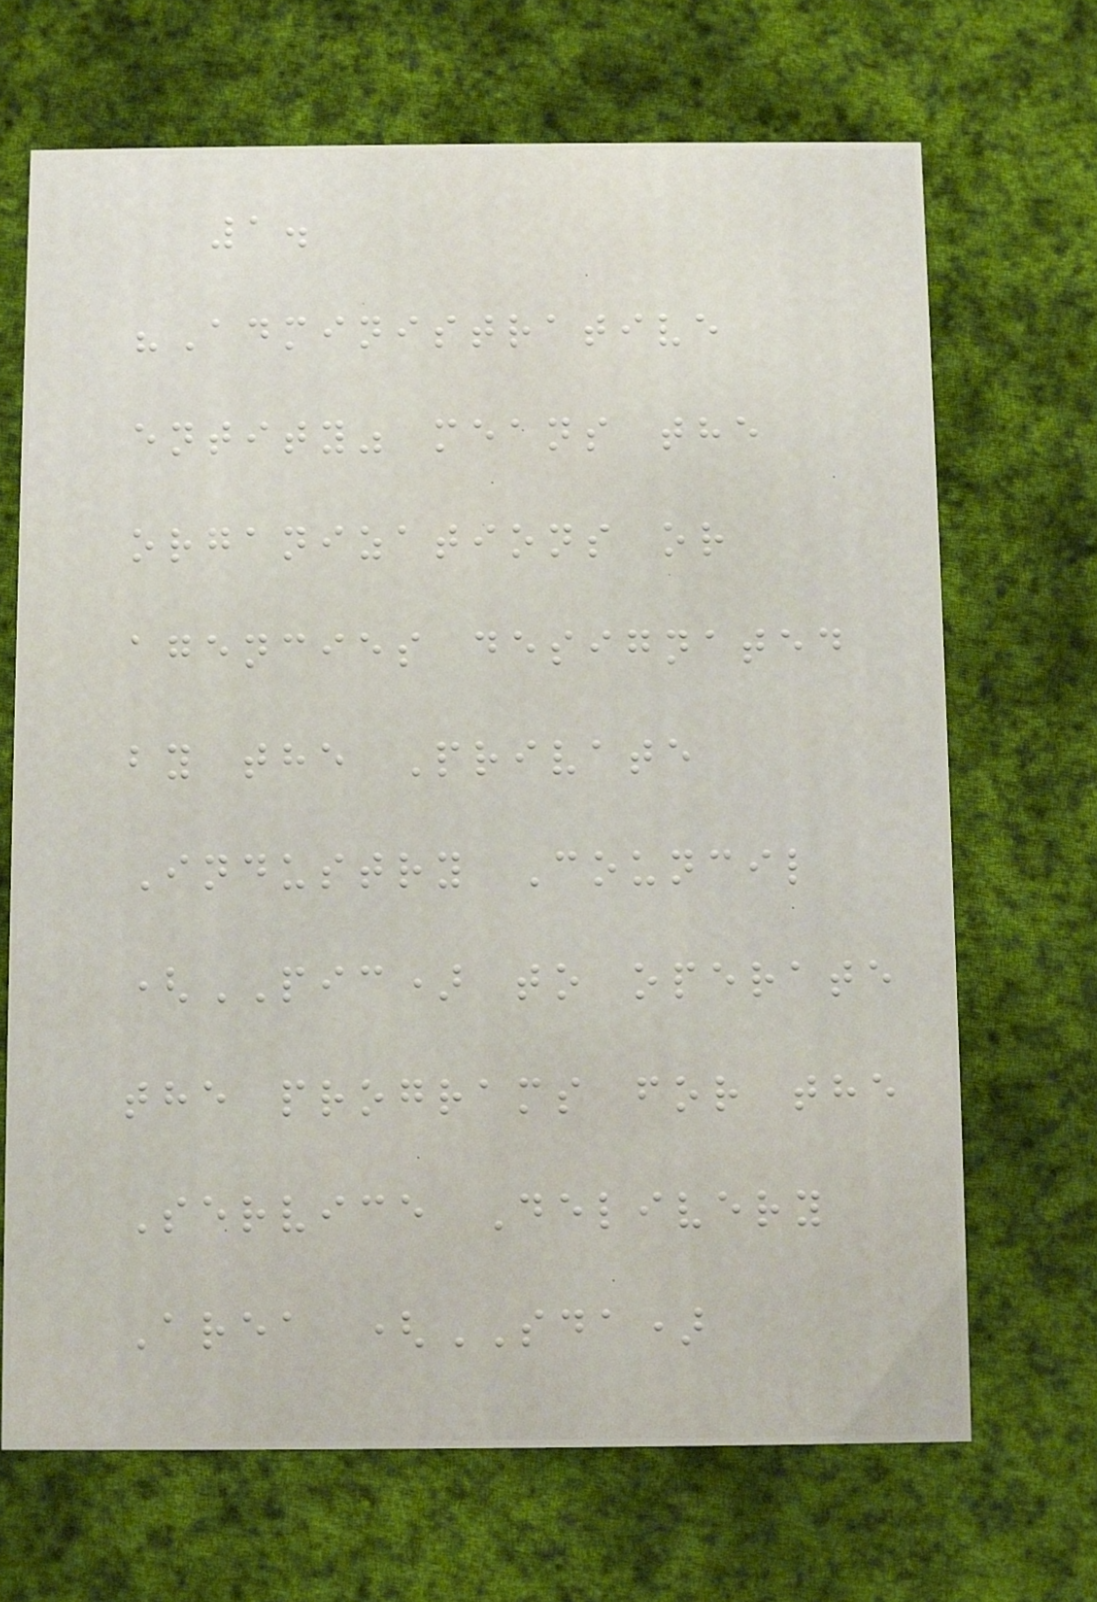1.
"Administrative
entity" means the
organizations or
agencies designated
by the Private
Industry Council
(PIC) to operate
the programs for the
Service Delivery
Area (SDA)
